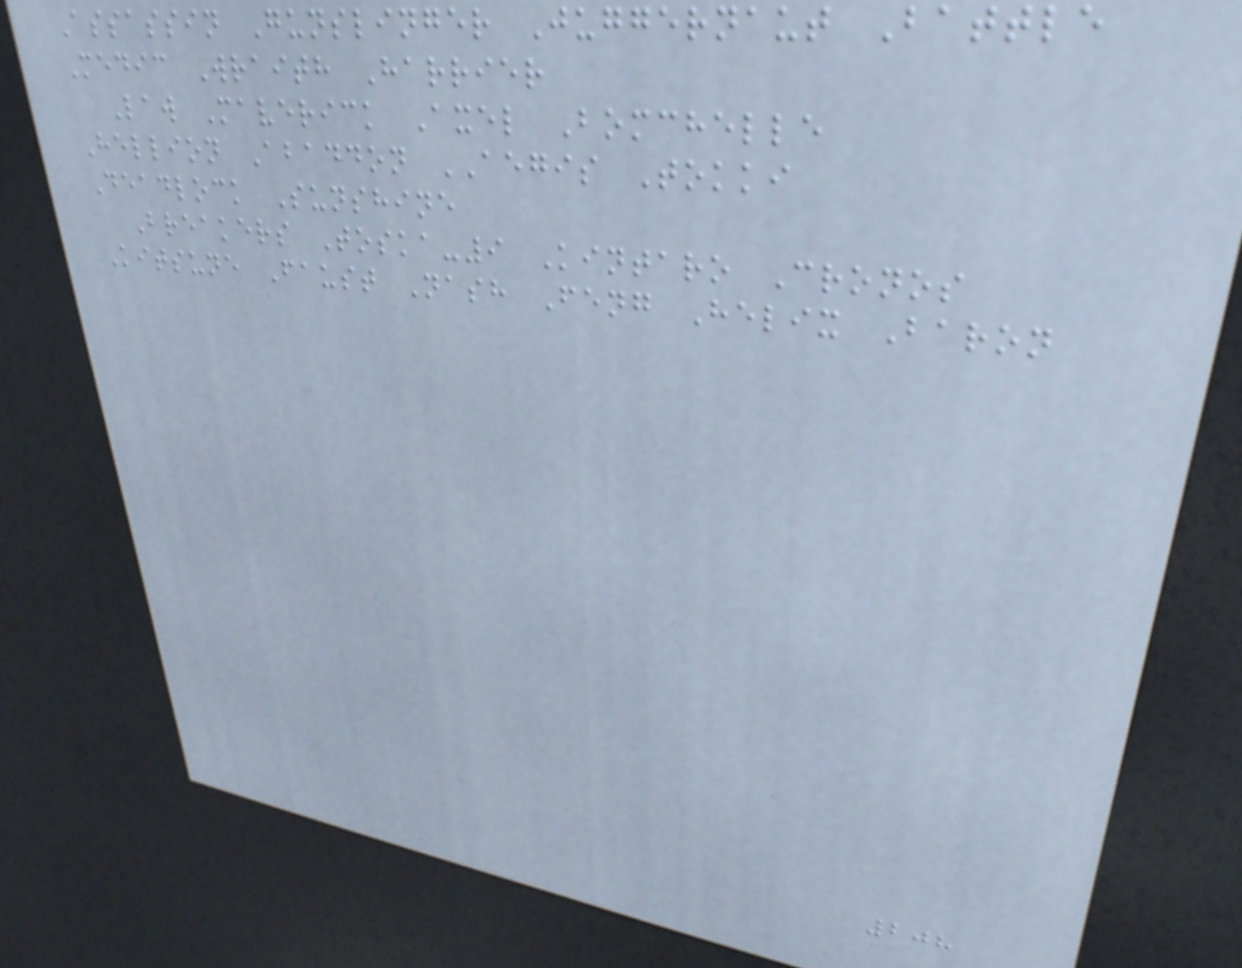Assassin Gunslinger Juggernaut Battle
Medic Wraith Harrier
Law Maverick Axel Bomchelle
Hellion Abaddon AEGIS Tokki
Deadlock Sunshine
Breakers Toska-9 Kintaro Cronos
Kitsune Faust Nash Feng Helix Baron
208
